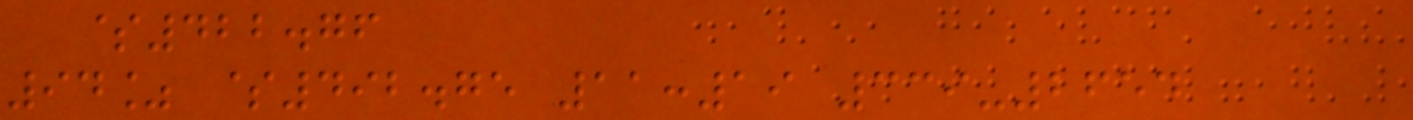$422.76
94% $492.75 11:19 339-2654
